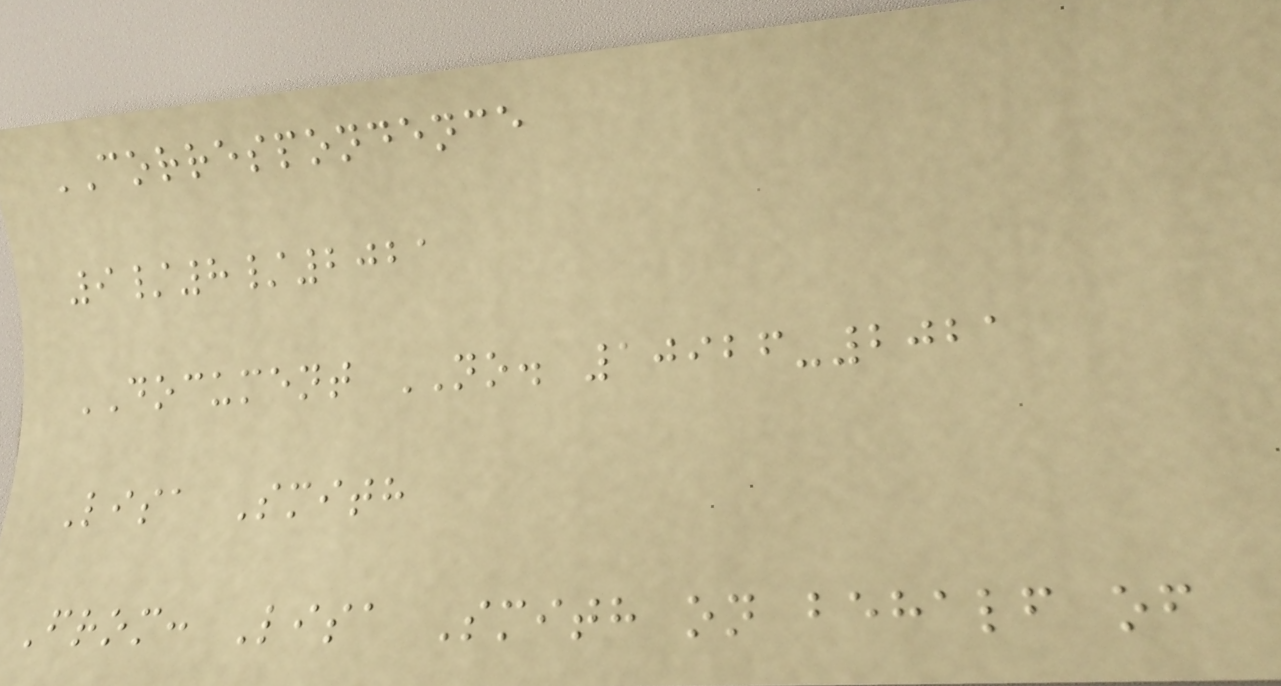CORRESPONDENCE
9/8/2021
DOCUMENT NO. 10926-2021
Lisa Smith
From: Lisa Smith on behalf of
